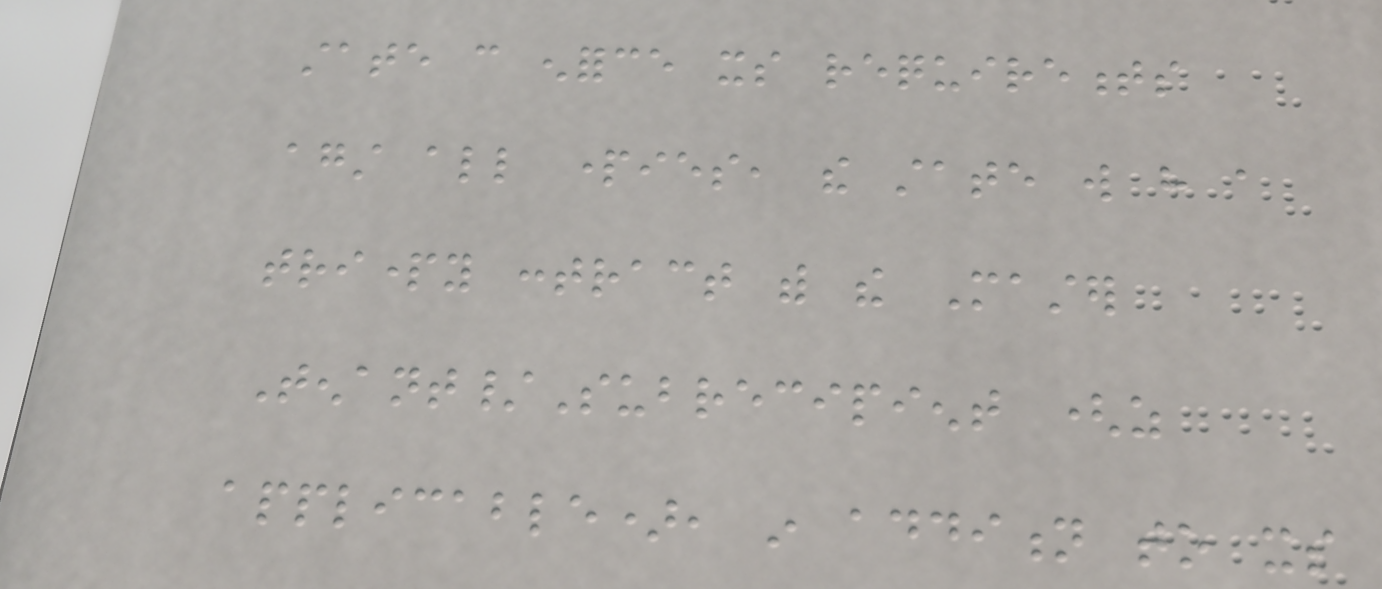state can enforce its requirements
against all parties, the state will have a
triparty contract with the Master
Tenant/Subrecipient (as
applicable), in addition to its
